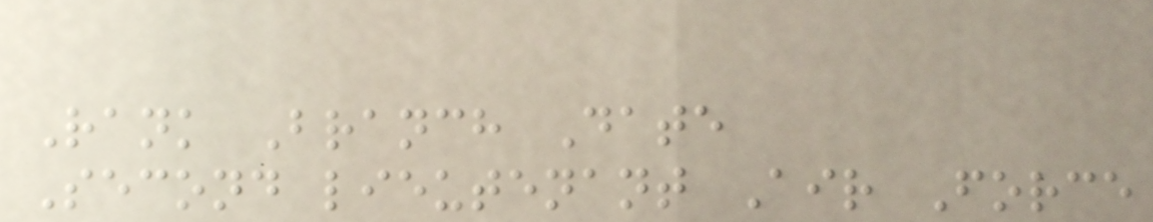Rank Branch Date
Second lieutenant Air Force
